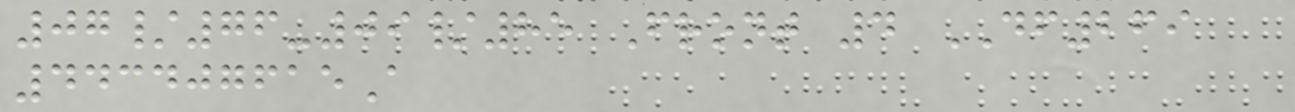07/76-09/85 Front 4 DF269
443407615A
